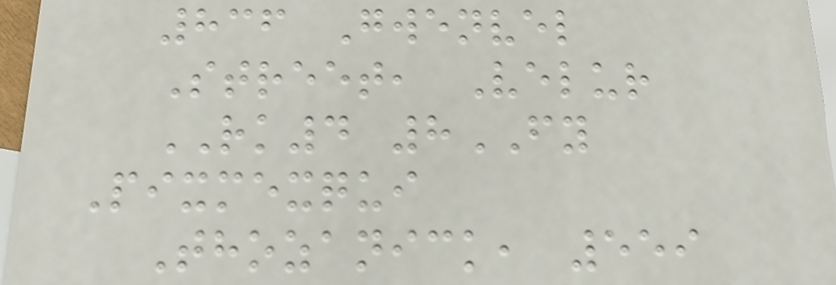836 Gwenvel
Street, Velur
RK4 8FY
Pixmexqui
Thozanick, 559
